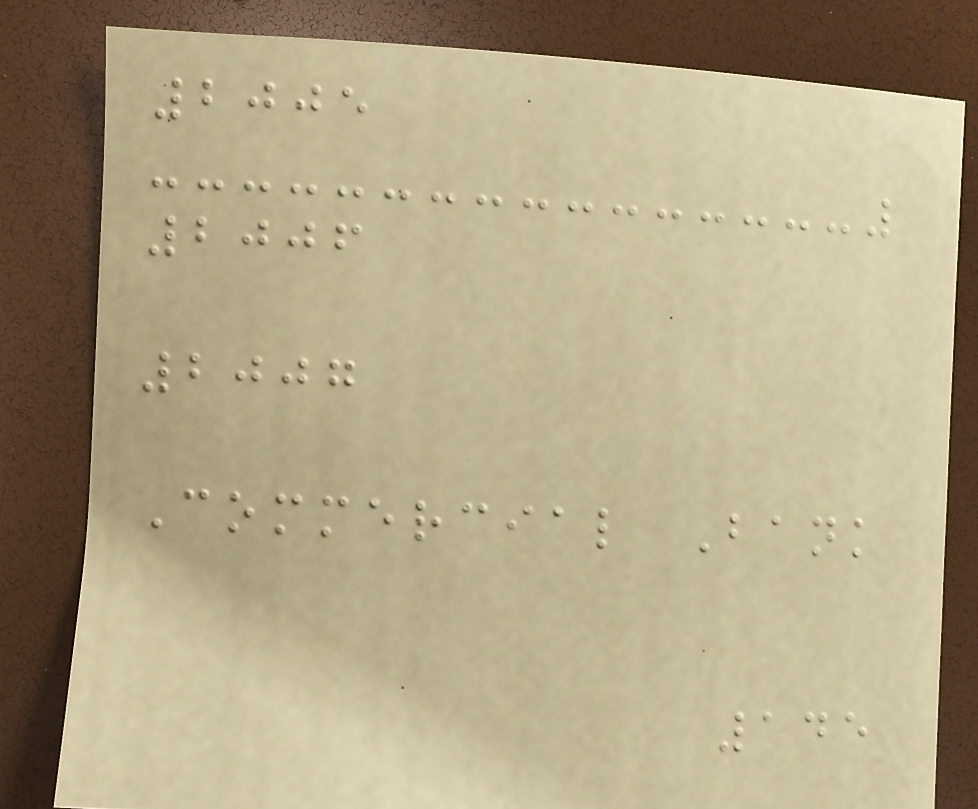2005
2006
2007
Commercial Bank
145
